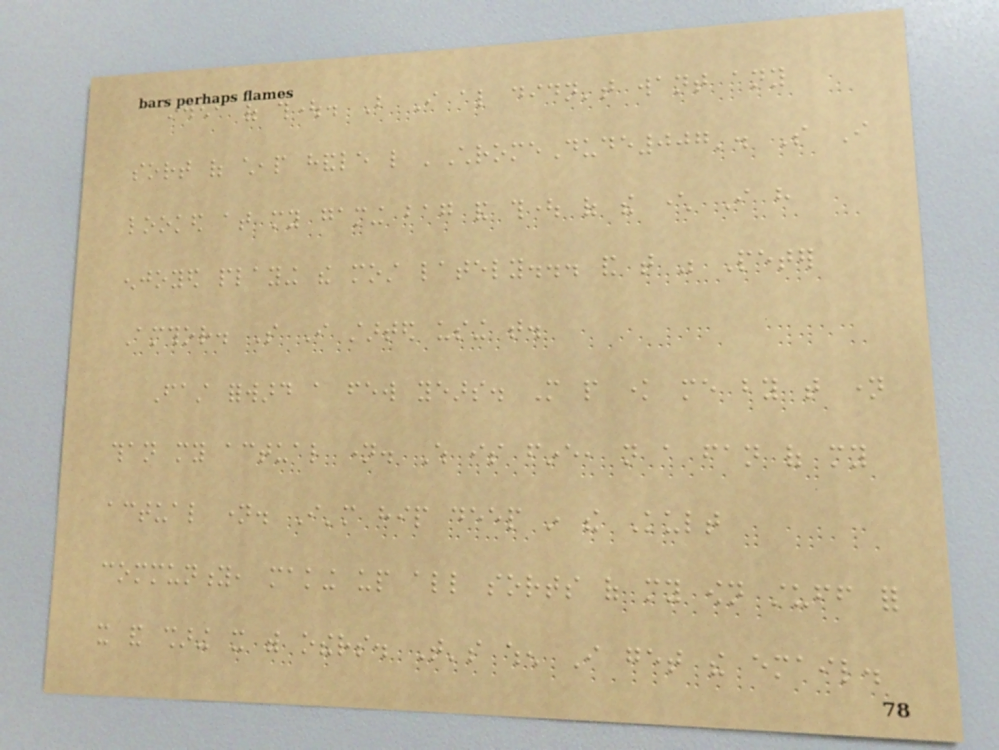idea of thought. But I also didn't want any
sort of cheap handle like 'ChromeDude007'. So I
looked at my gaming bag and thought of the character I have
enjoyed playing the most lately... and that was Peter
Amthor. So I started using that.
Fast forward a few years. More people know me by that name
than my actual name. Which is fine, not a fan of my
actual name. I'm hip deep in the Kult
community, making up all sorts of my own stuff for
it and sharing it with others. That's when I get the email.
